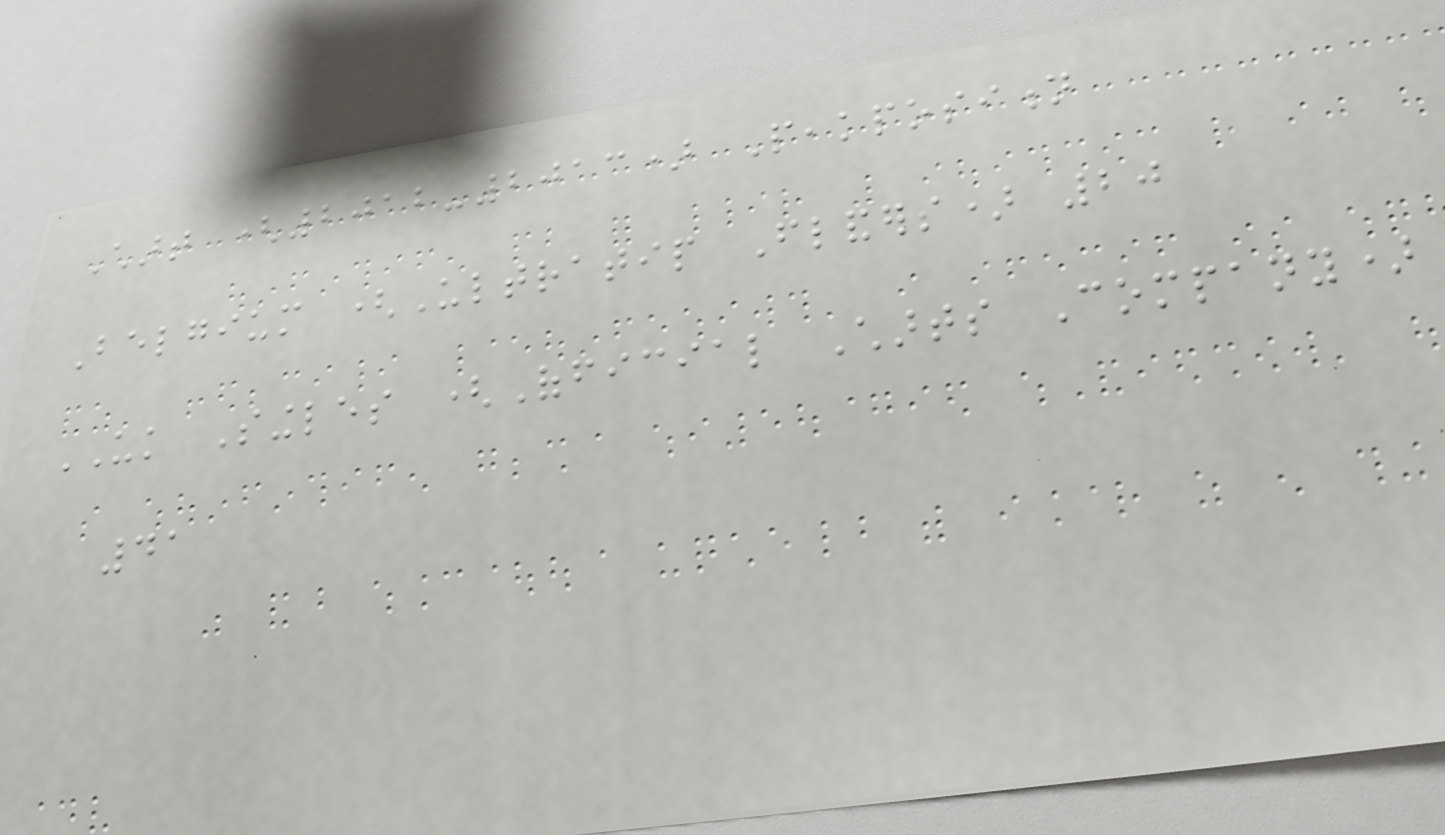Chart (2012-2013) Peakposition
Belgium (Ultratip Flanders) 20
UK Singles (Official Charts Company)
41
